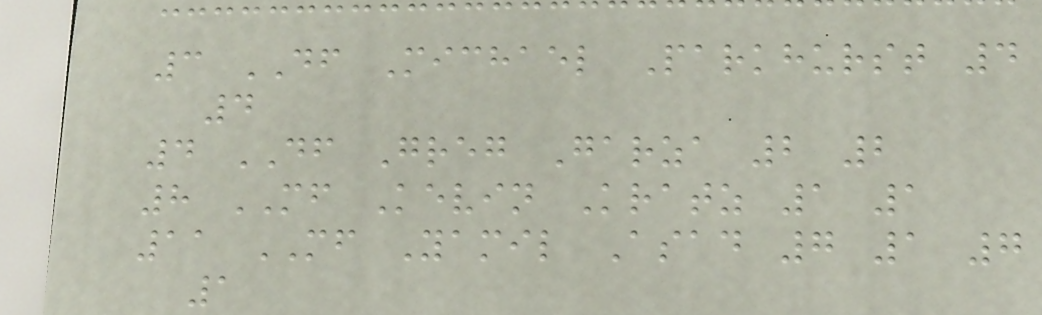3 DF Michael Parkhurst 4
4
4 DF Greg Garza 2 2
8 MF Kevin Kratz 1 1
11 MF Yamil Asad 7 1 7
1
